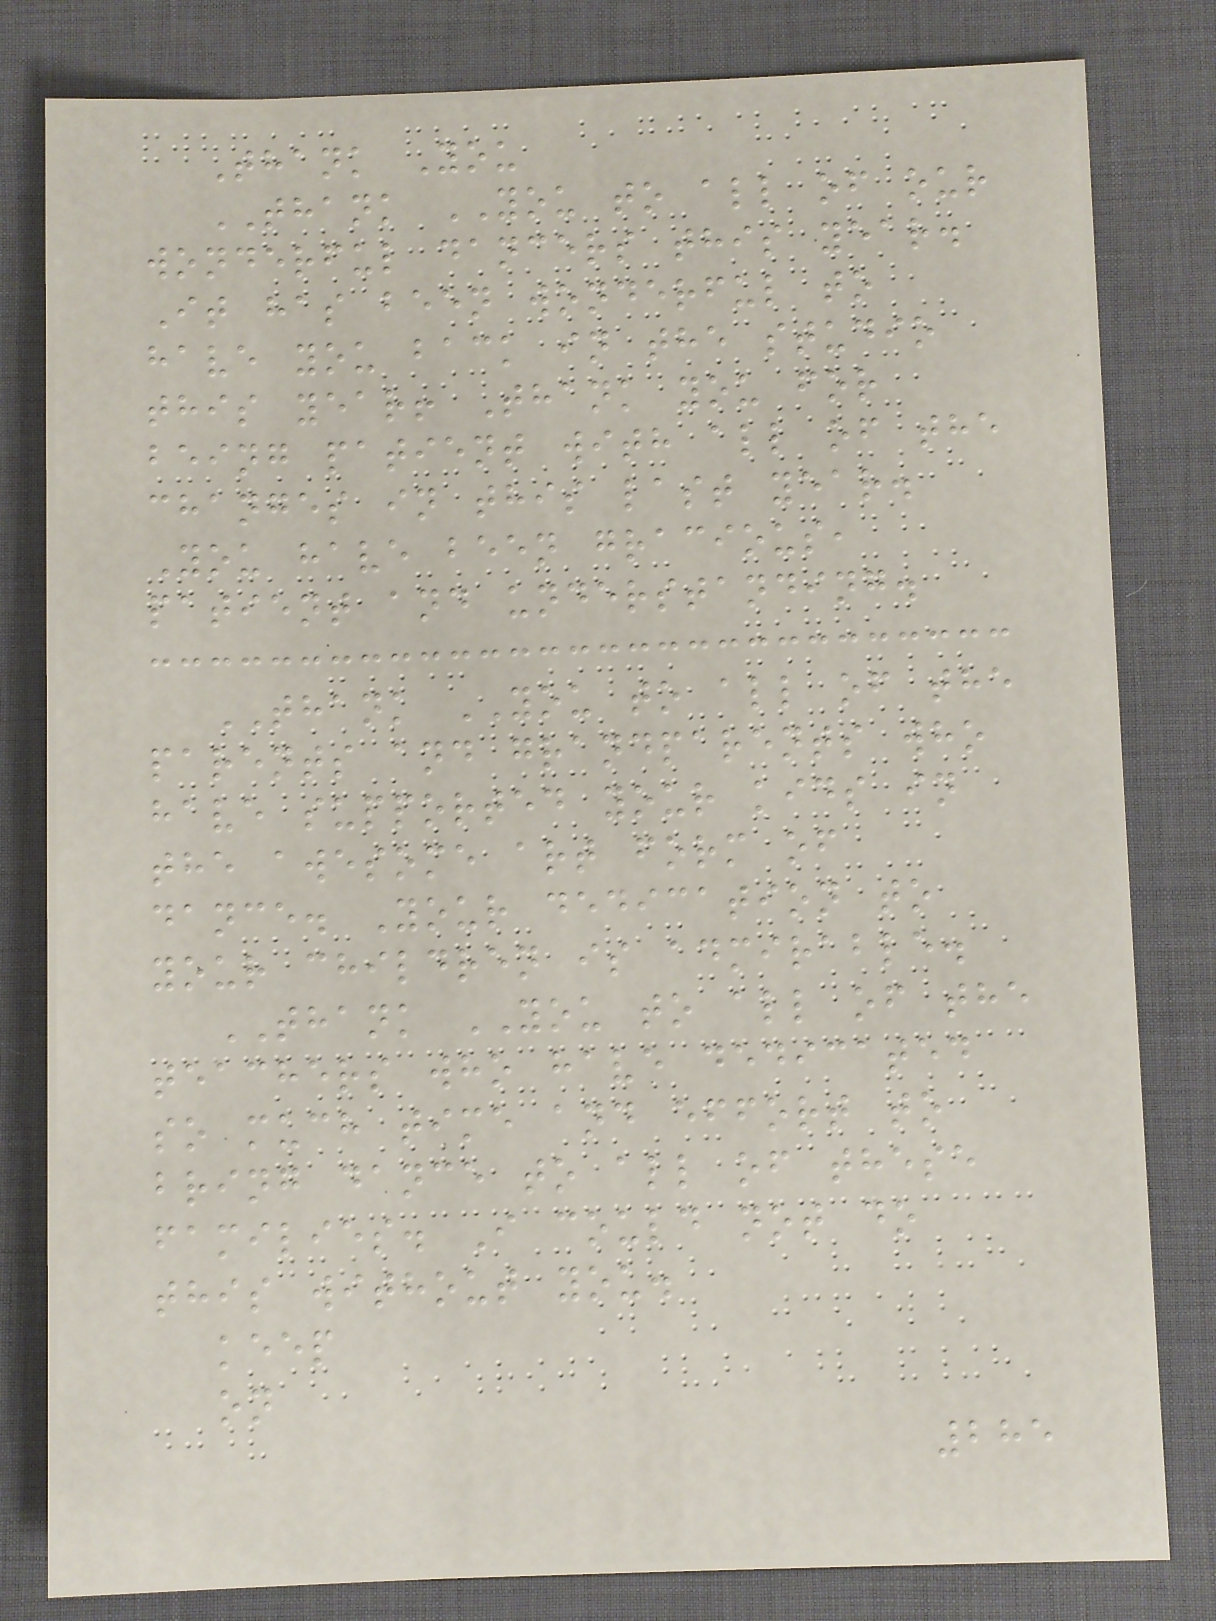Thank You
THANK YOU to all of our
wonderful dancers this year.
It has been wonderful to
have you back in the studio
this year! Thank you for
being patient with all of the
changes in this last year.
You have been gracious,
patient and understanding.
THANK YOU to all of the
parents and grandparents who
have supported your kids in
the awesome art form of
dance. Your dedication to
your children is admirable.
THANK YOU to all of the
teachers who have dedicated
so much time and effort to
bring dance to all of these
families. I could not do
this without you.
keep
on
285
